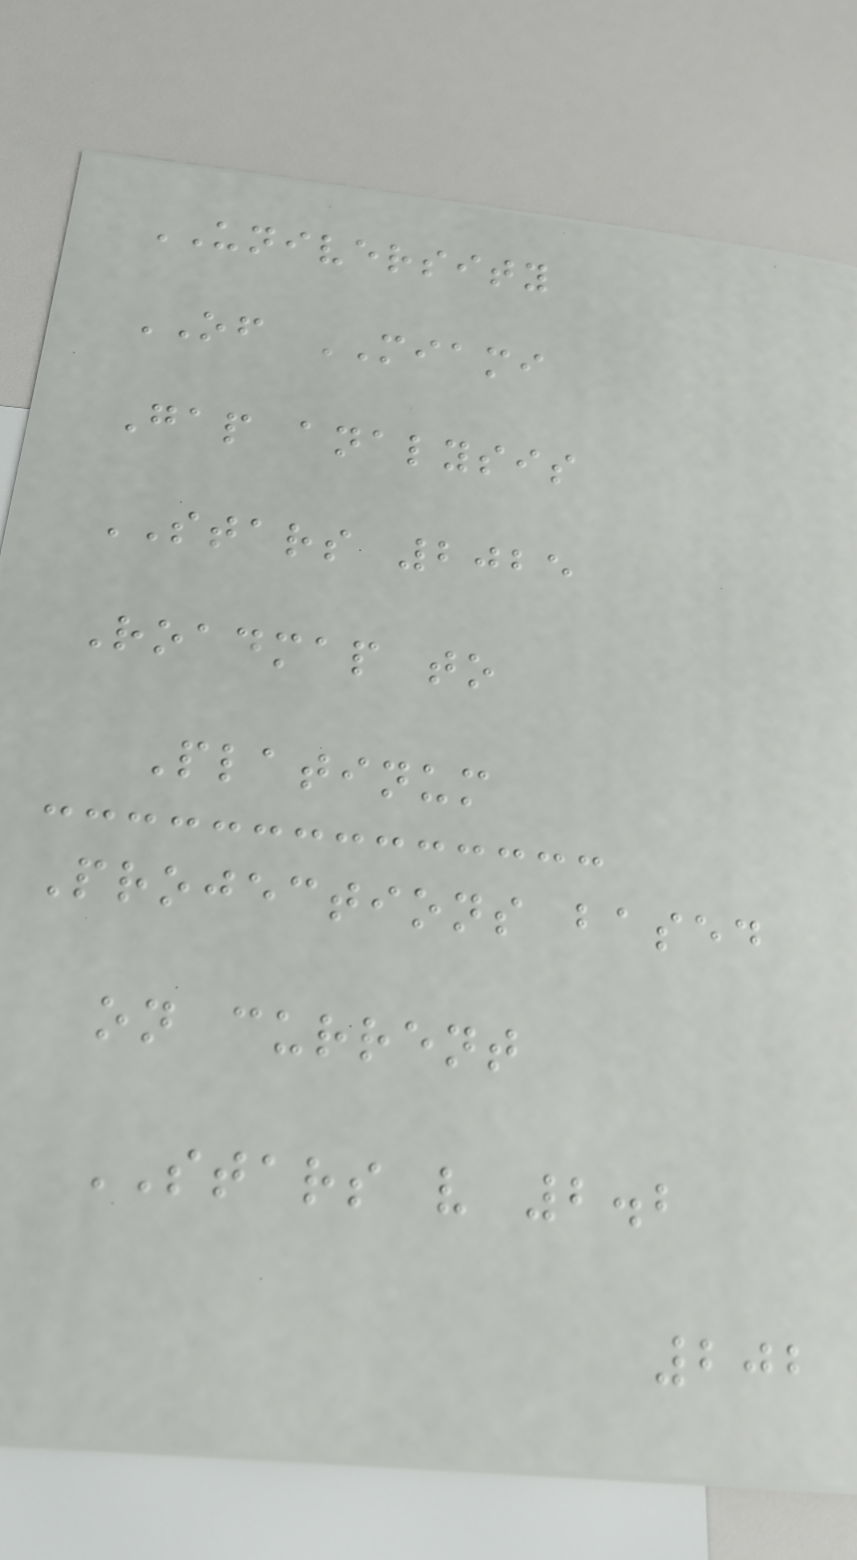UNIVERSITY
OF MIAMI
Gap analysis
STARS 2025
Roadmap to
Platinum
Projections based
on current
STARS v 2.2
202
